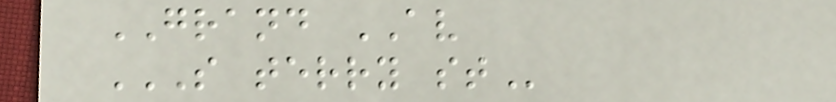GRAND AV
S TERRY ST
